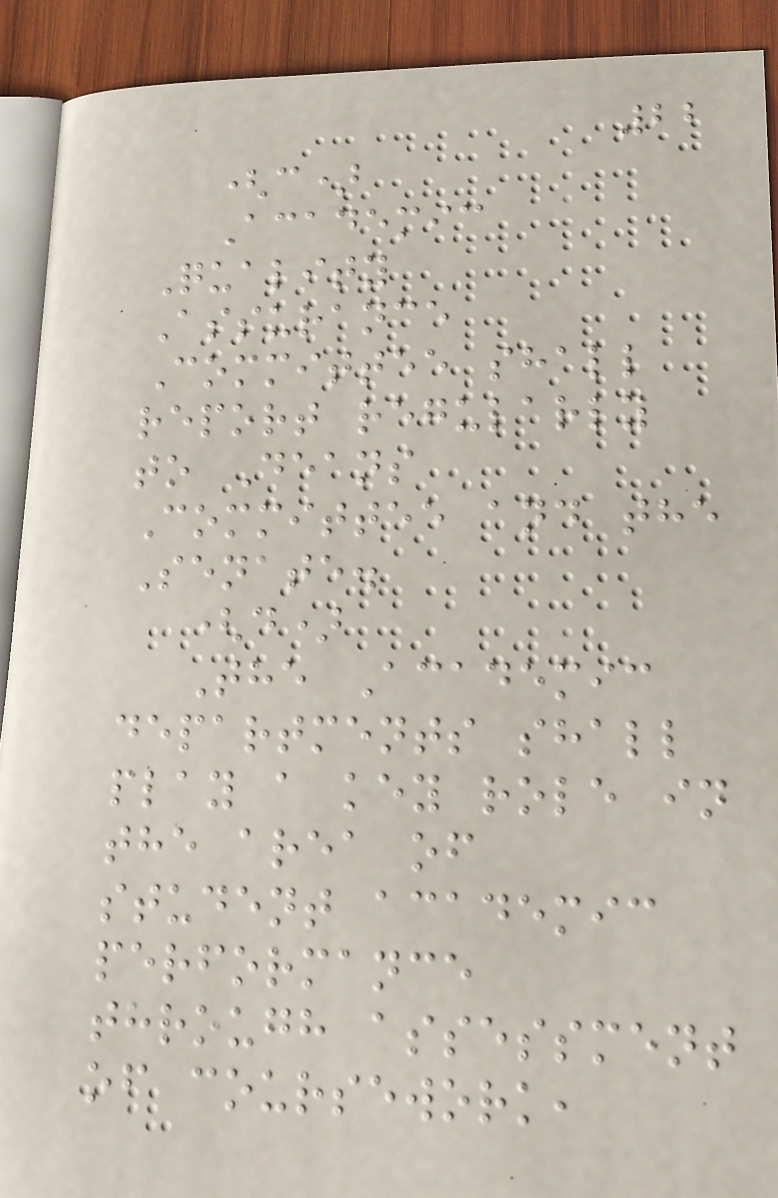22
(c)
Academic
Quality
Assurance
Committee shall
report regularly
to Deans
Committee and the
Senate.
(d)
The Academic
departments shall
play a key role in
the area of
student academic
performance
through assessment
of coursework,
